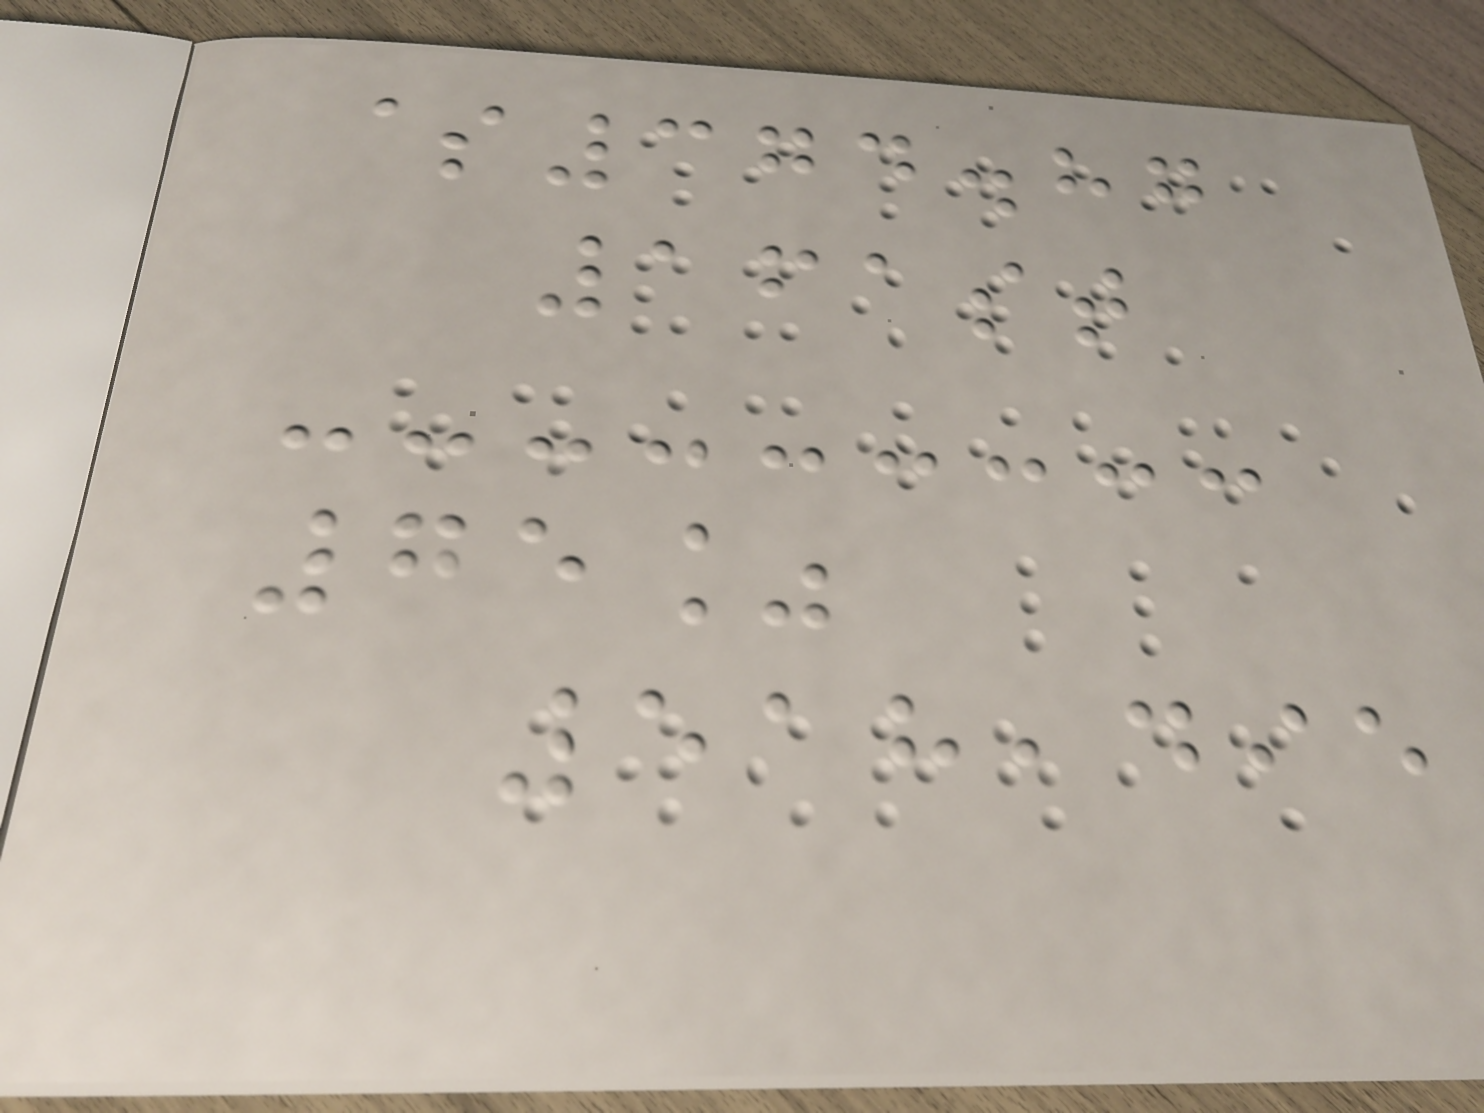$374.87
161st
75%
518,495
